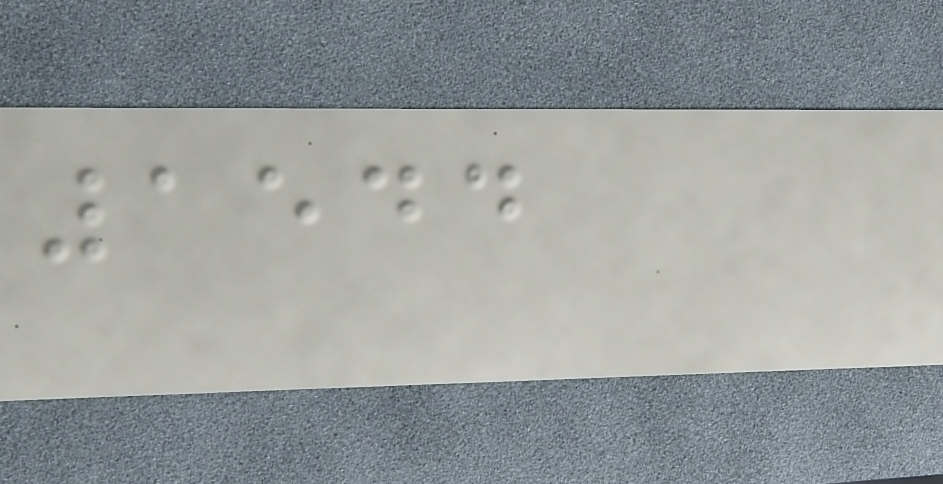1544
